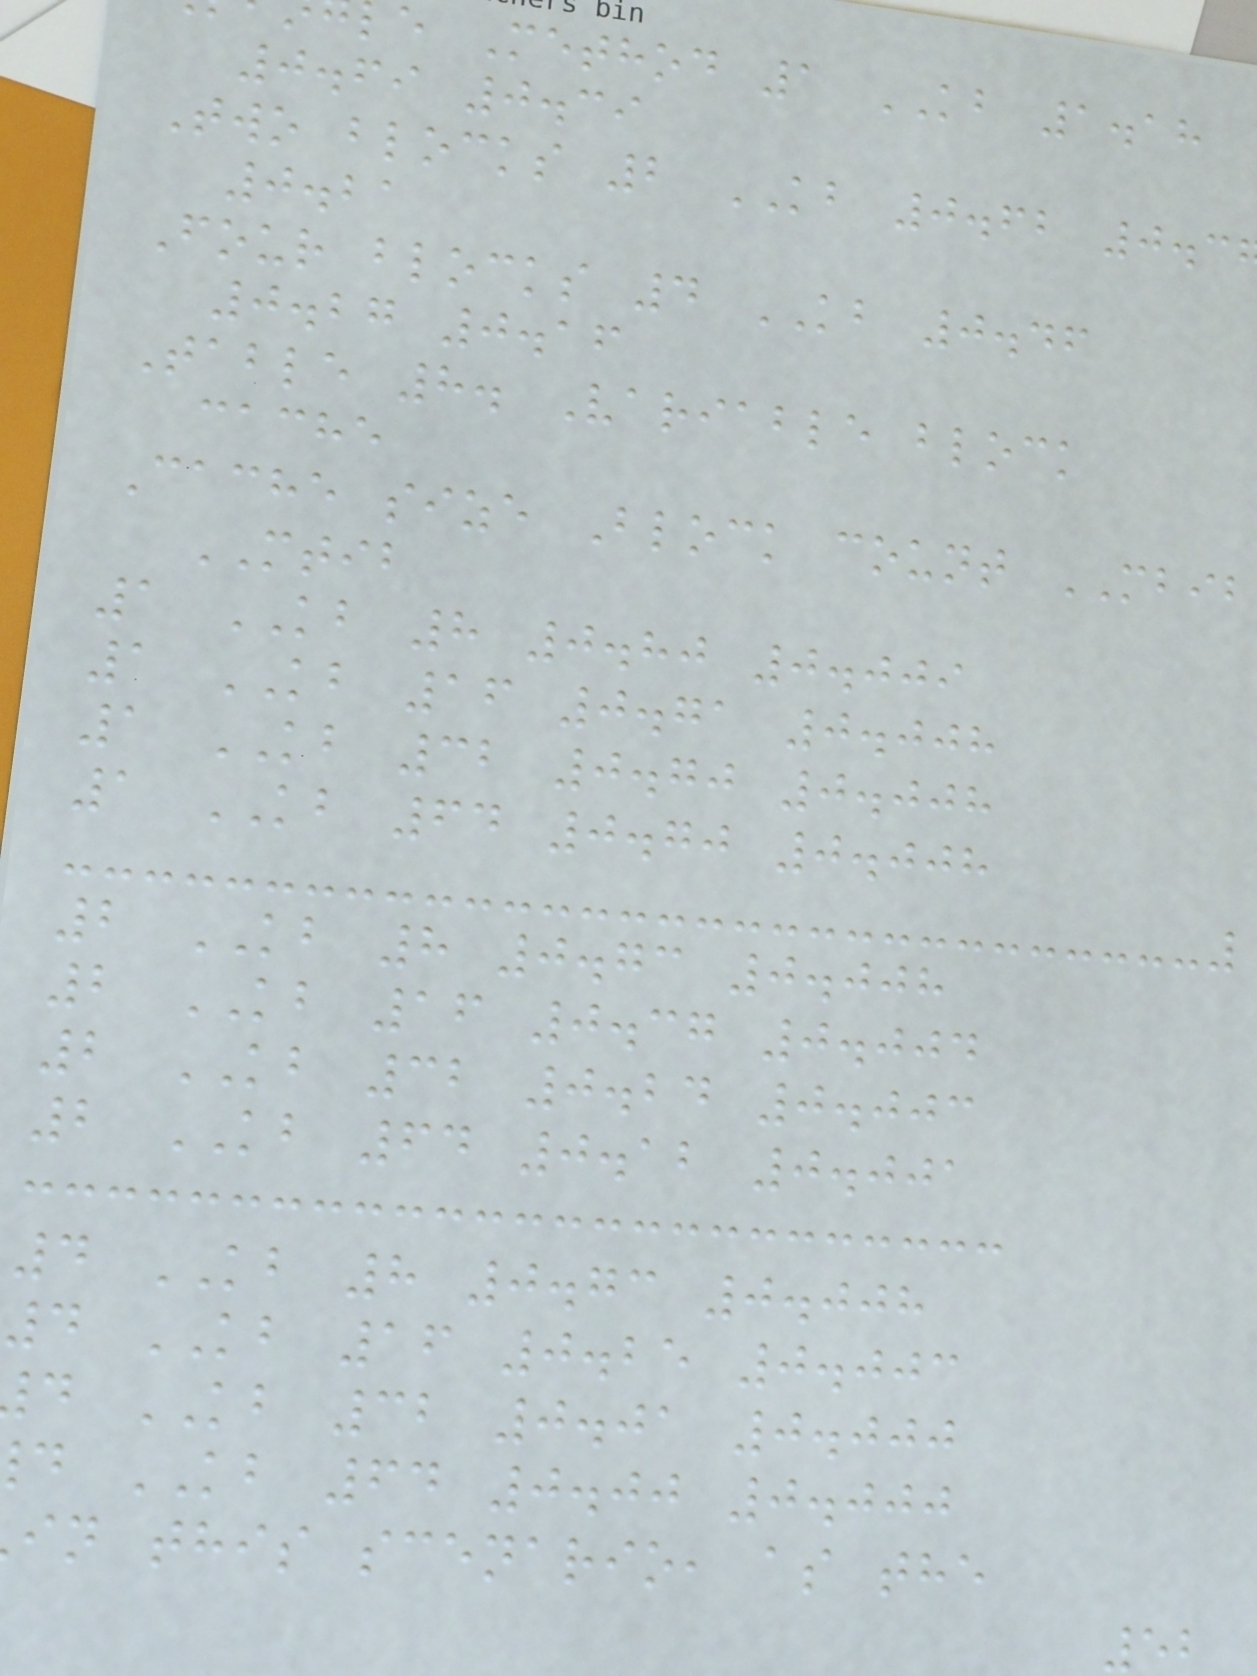e Method 1 KB 1.18
0.69 0.39
Two blocks 2 KB 0.62 0.3
0.21
Four blocks 4 KB 0.46
0.27 0.16
Table 8. Variable block
cache
Cache size Block count MBIB
MTIB
1 KB 8 0.80 0.009
1 KB 16 0.71 0.008
1 KB 32 0.70 0.008
1 KB 64 0.70 0.008
2 KB 8 0.73 0.008
2 KB 16 0.37 0.004
2 KB 32 0.24 0.003
2 KB 64 0.12 0.001
4 KB 8 0.73 0.008
4 KB 16 0.25 0.003
d KB 32 0.01 0.000
d KB 64 0.00 0.000
in this scenario, as the
52
